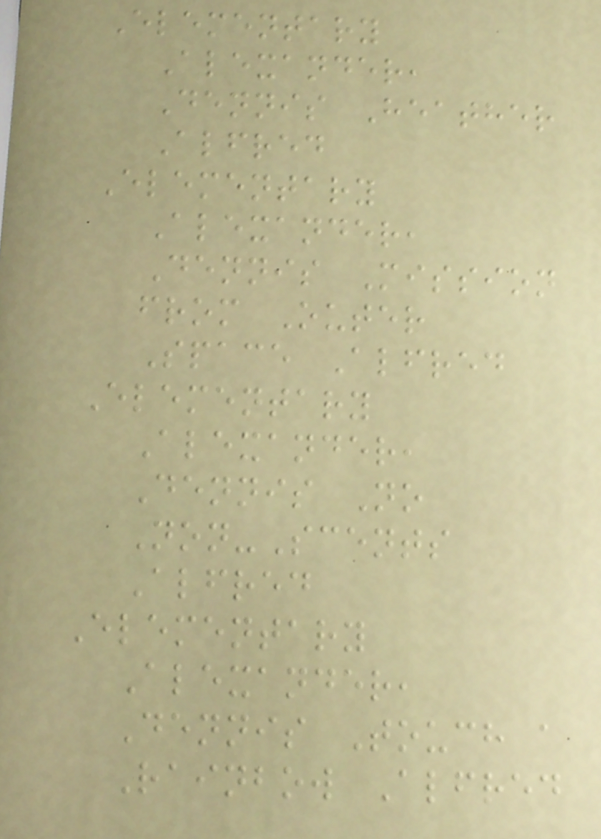Elementary
Alexander,
Dennis Heather
Alfred
Elementary
Alexander,
Dennis Mission
from Outer
Space Alfred
Elementary
Alexander,
Dennis No
Non-Scents
Alfred
Elementary
Alexander,
Dennis Touch a
Rainbow Alfred
